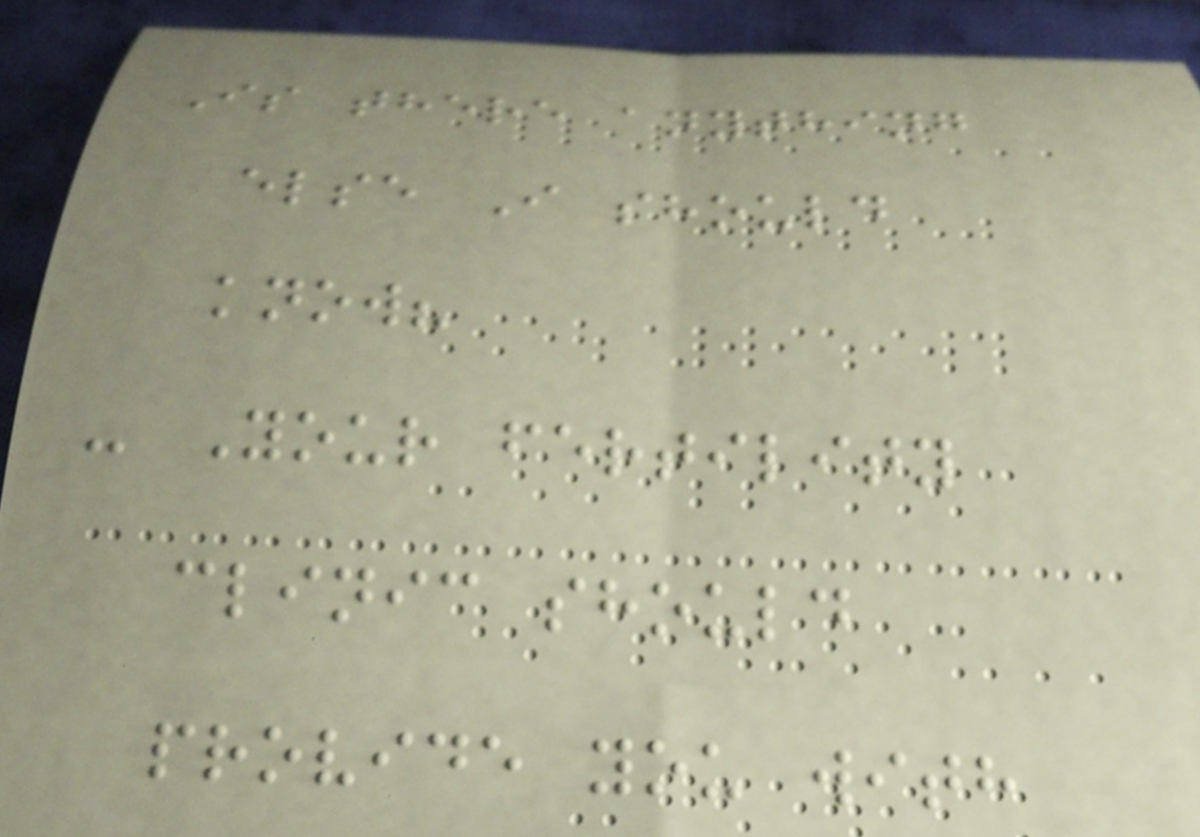Is there anything
else I should
know?
- Your fertility
clinic should
provide you with
